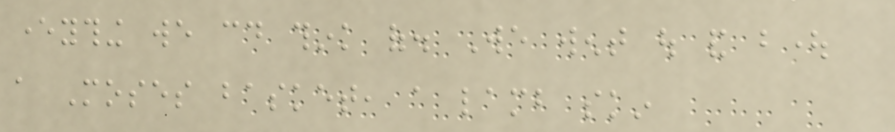everything we could think of. We went out and bought
a Moses basket, a lamb skin
